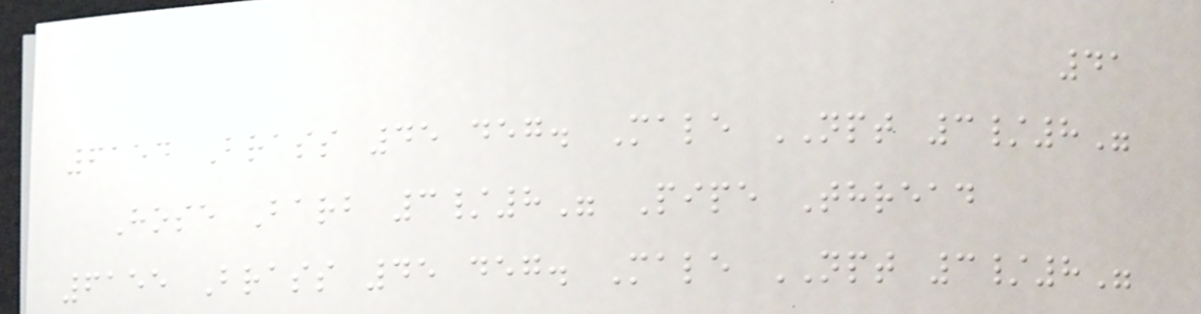41
6154 Brass 45 deg. Male NPT 3/8"
Hose Barb 3/8" Pipe Thread
6155 Brass 45 deg. Male NPT 3/8"
